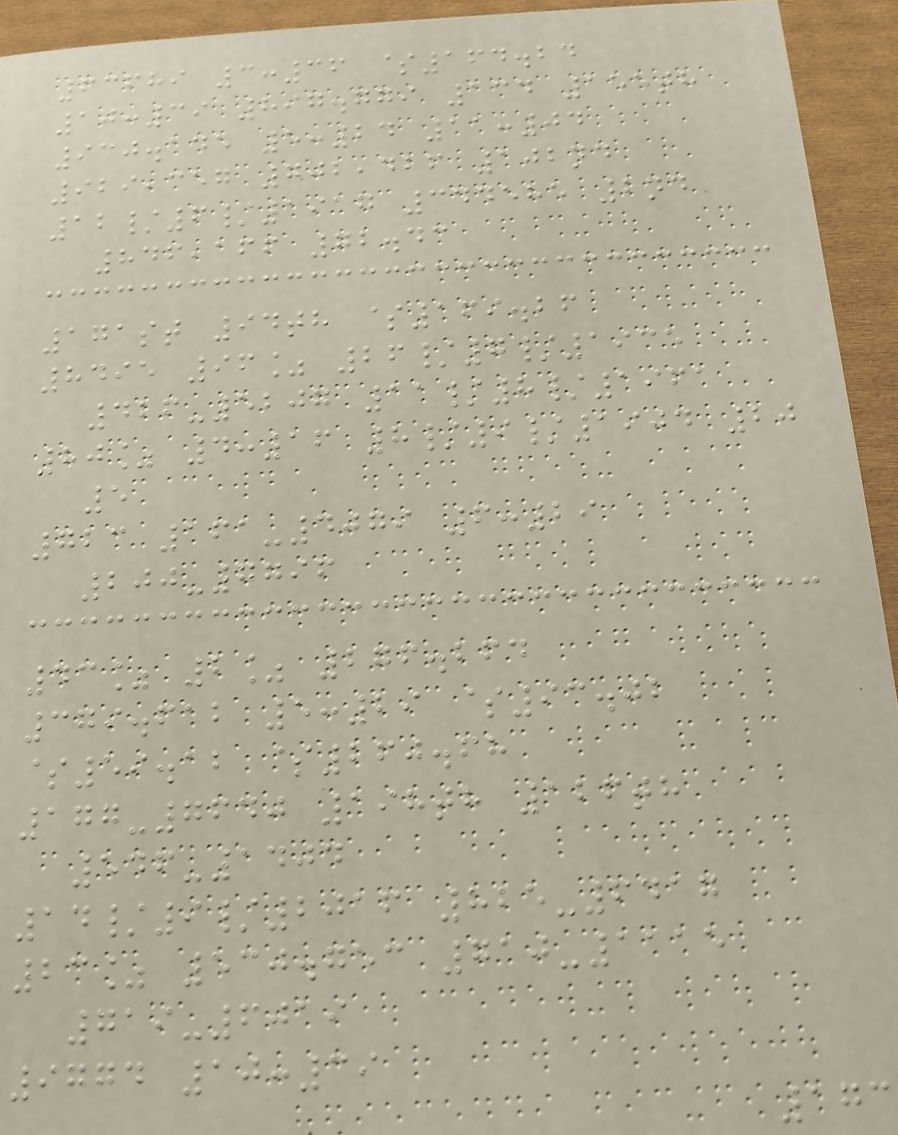63689 3:36 $164.24
10:39 897.779 134 155th
930.145 5:24 11:04
929,357 702,426 102nd
12/6/1917 344585 2nd
846,166 72.43
171st 94th $169.26
8495 96% 26/7/1935
426-5207 11/8/1961
80% 4:16 8/9/1904 20
5
723 161-4079 6:29
200-7796
43% 2% 276.264
379.612 5:29 $93.02
$59.12 $260.68
177-7640 198th 126th
546-1404
14/9/2016 825-6417
23% 530.753 710-1115
719-6019
9774 10:39
173
